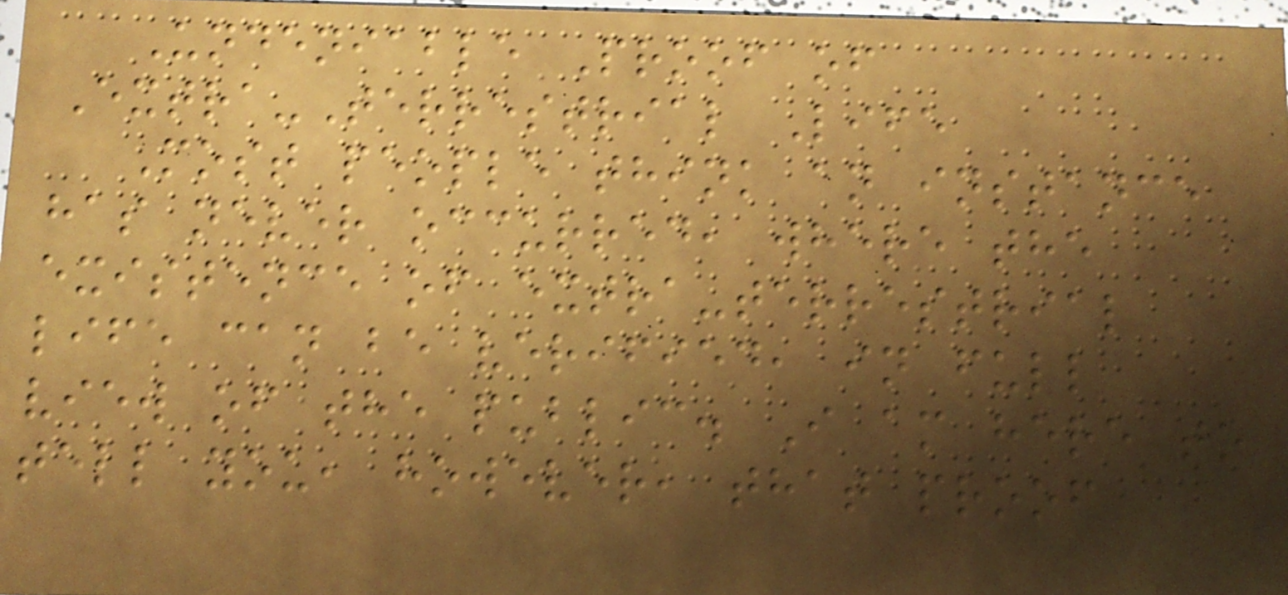Undeniable Proof of
Extra-Terrestrial Life
Most people think an instance
has never occurred, where the
existence of extra-terrestrial
life can be verified, in full
view of the public. I am here to
tell you, however, that proof
